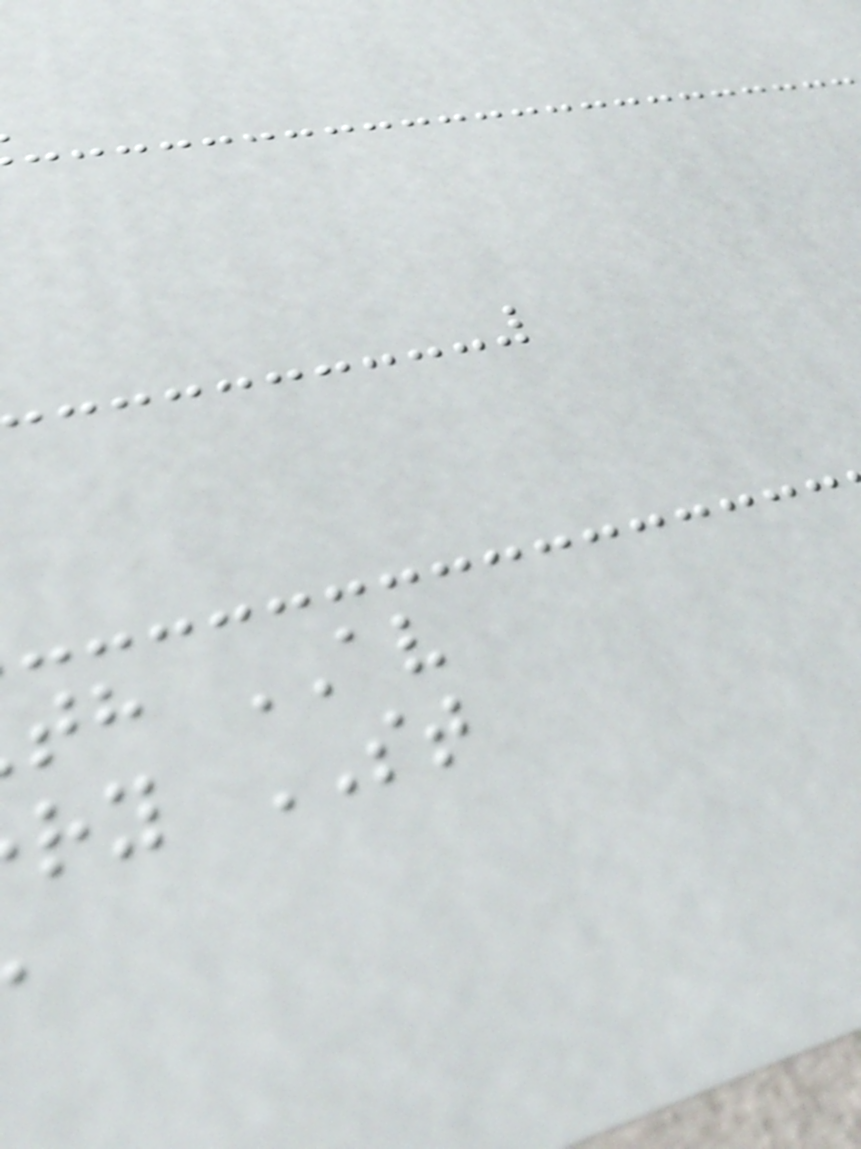th AV
ry ST
